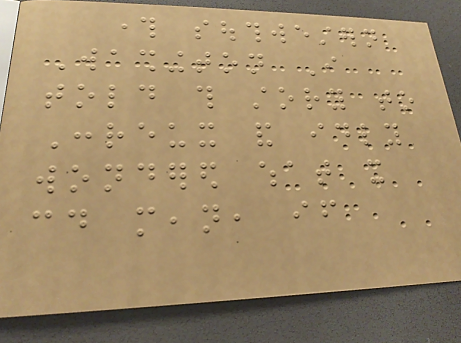through southwestern
Washington I
told this story to
Conreux and idly
wondered what it
could mean, if
